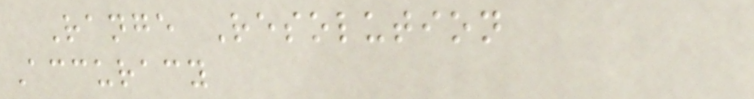Range Resolution
Accuracy
